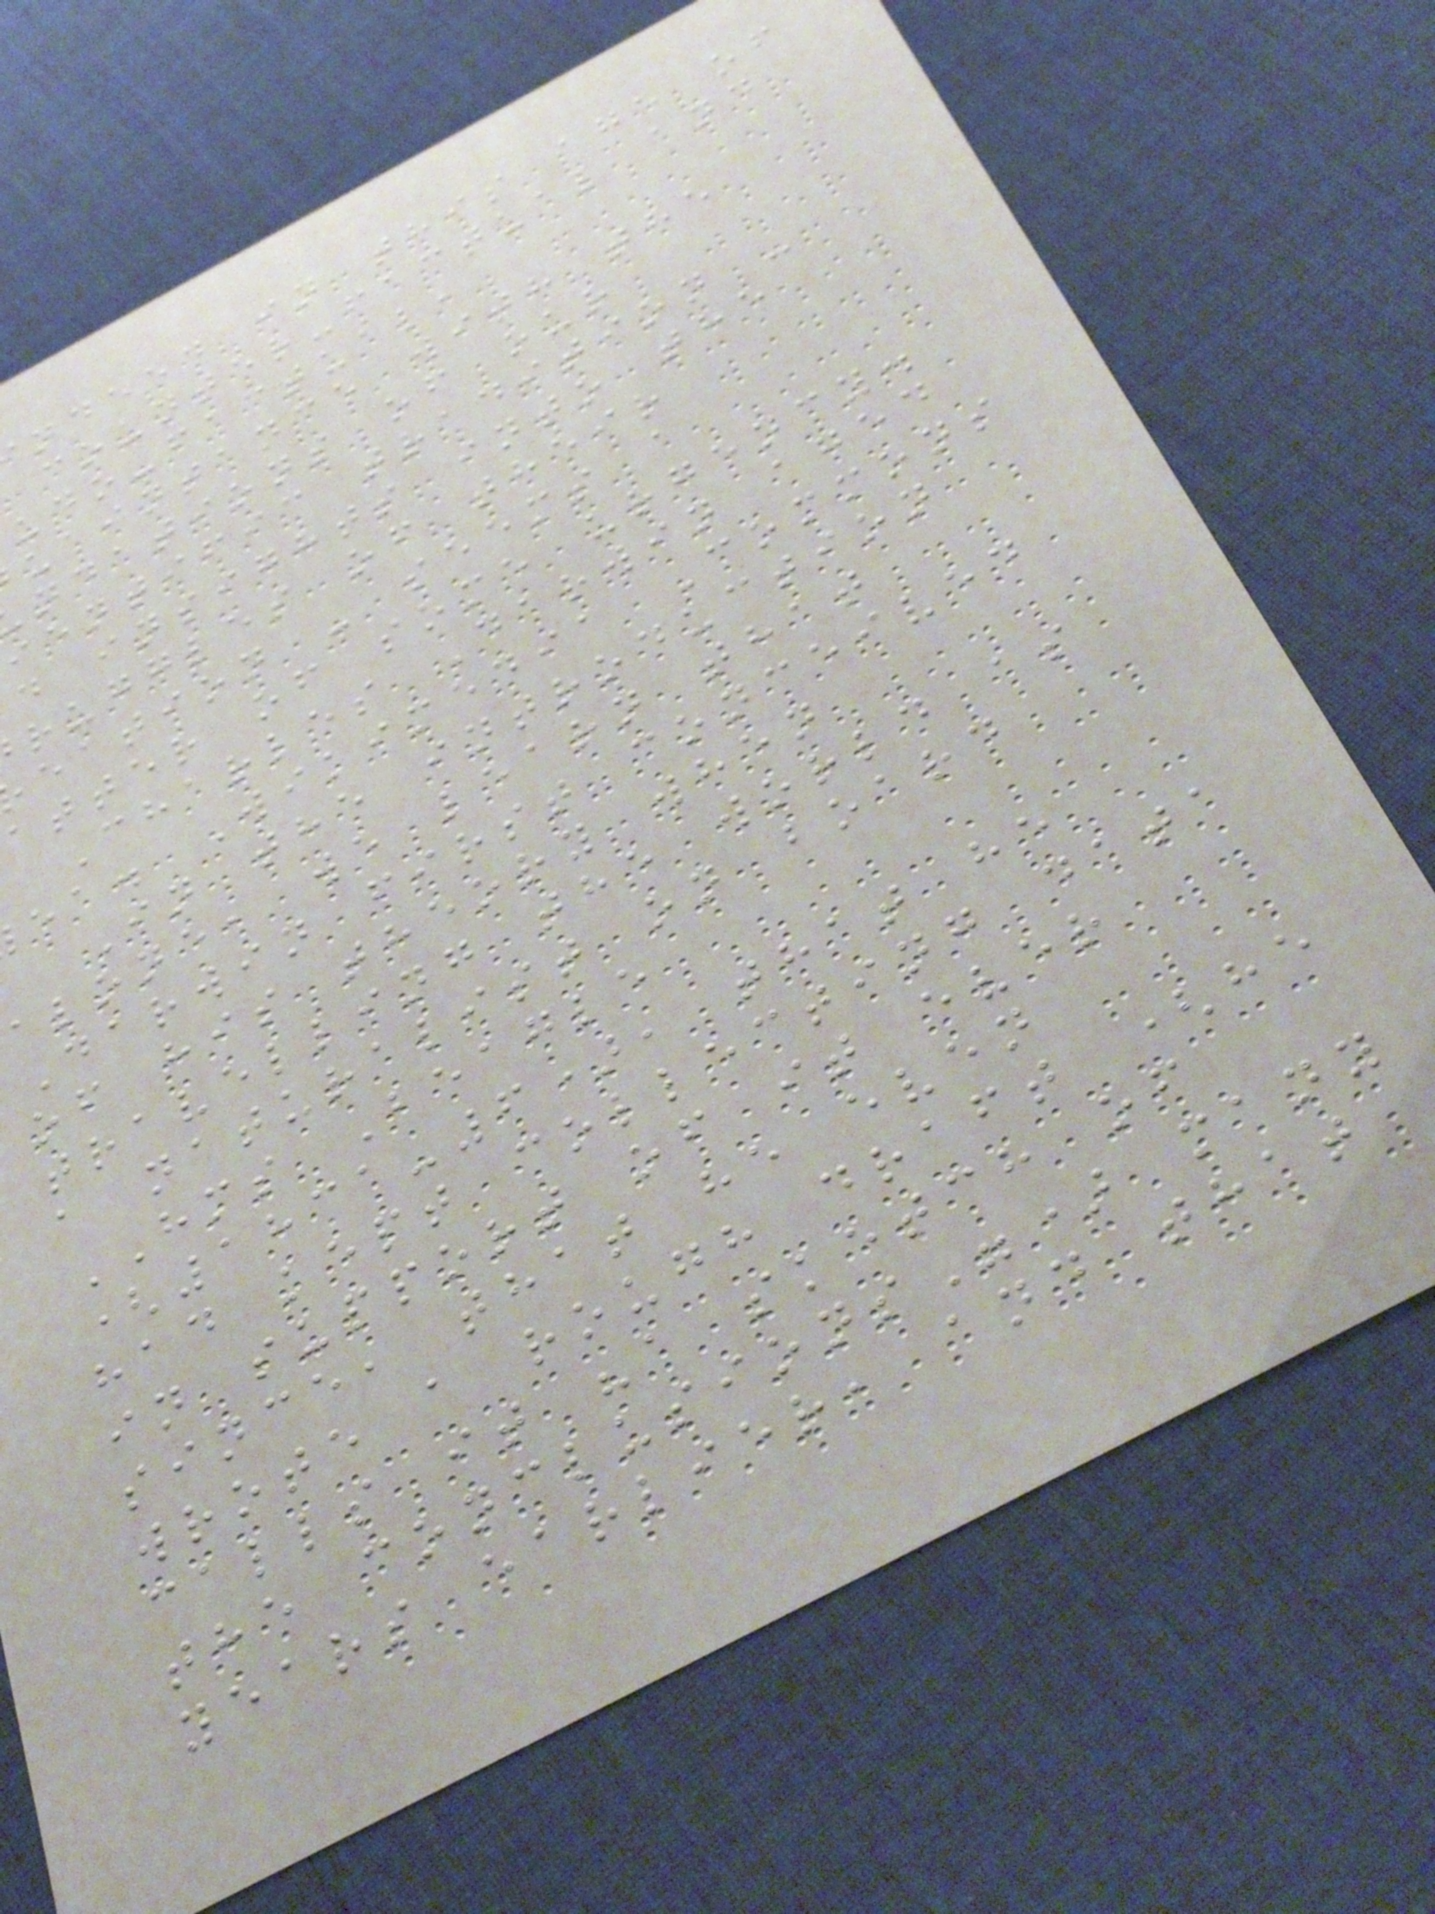ndeed in this age of
counter-factual and
udo-factual,
uaintance with the
ndations of our
ientific tradition -
d insights into the
ruggles of their
eation - seems a
atter of some urgency.
Charles Darwin aged
ea. Wikimedia Commons
In the introduction
alone, we learn that
Darwin first conceived
of his theory when
travelling the world as
a naturalist on board
HMS Beagle
(1831-6), that he
had kept collecting data
in support of it ever
since, that he even
wrote a rough draft (he
calls it "a sketch of
the conclusions") many
years earlier, and that
